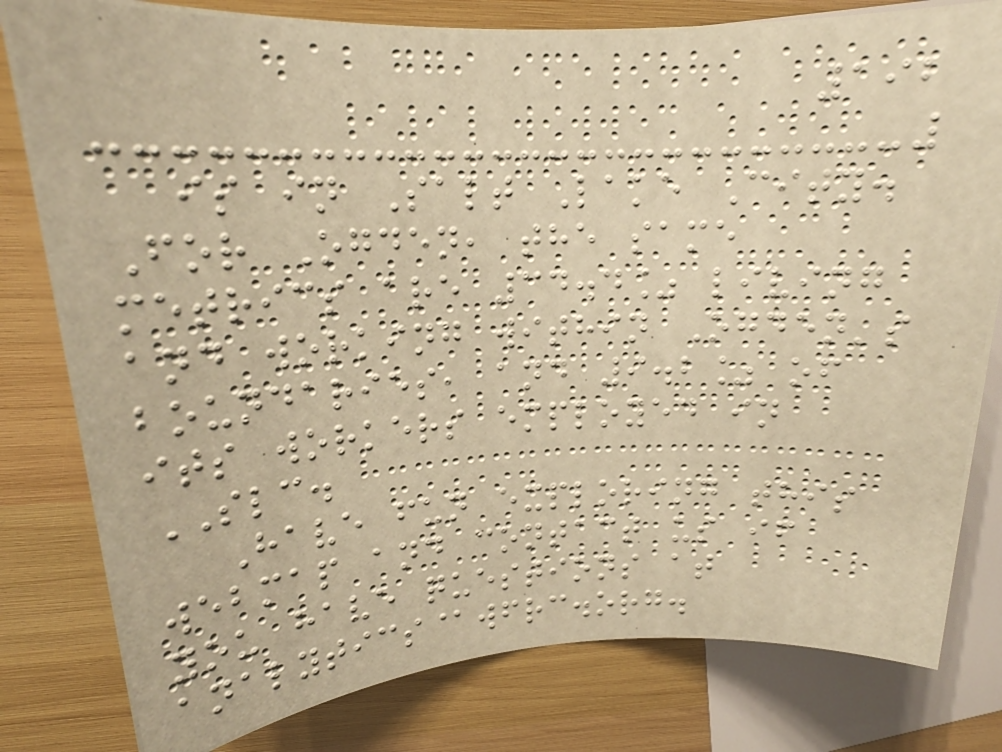192
is in Salt Lake City.
For Ogden, the same
metrics are 34.4% living
and working within Ogden's
boundaries, and 9.2% of
its workers employed in
SLC.
Have fun exploring this
webmap and contact us if
you have questions at
analytics@wfrc.org.
